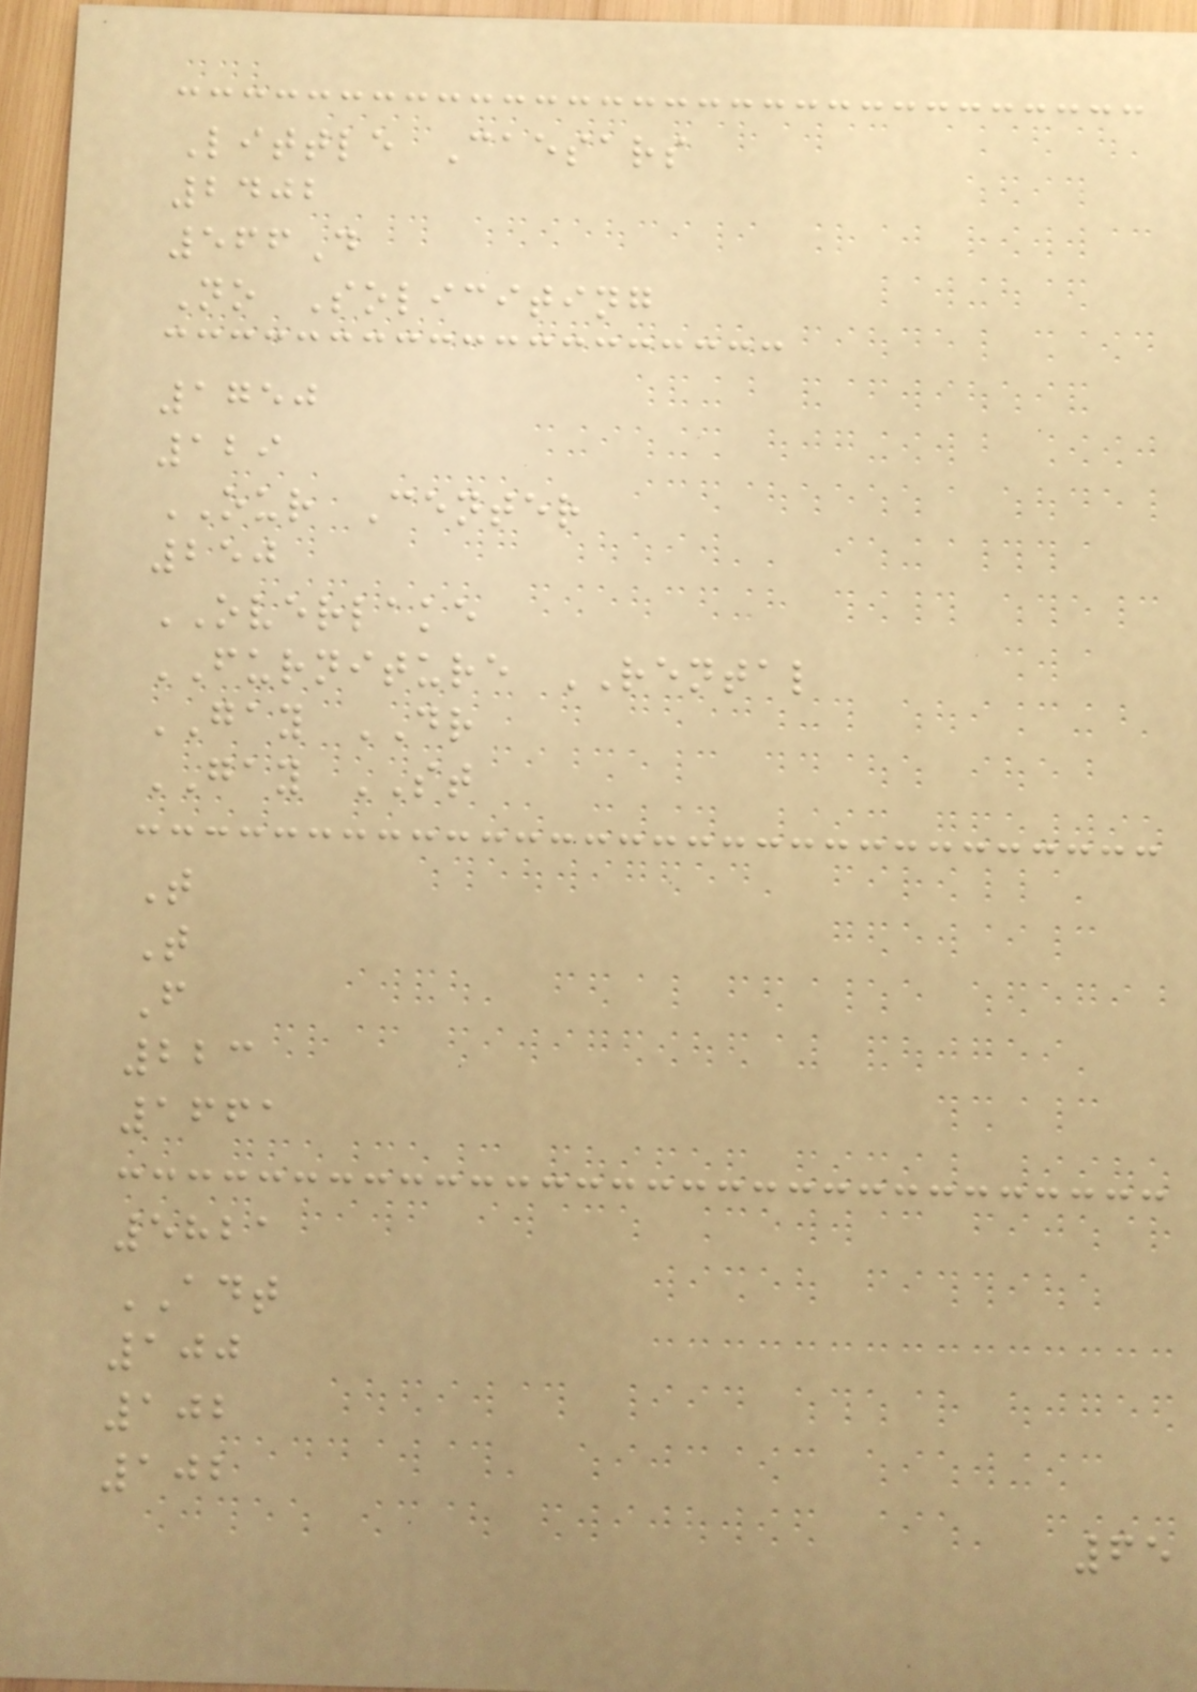Little Caesars
2402
566D
No Soliciting
1750
129
OUR Center
250
OVERLAKE
FURNITURE RENTAL
GAY DR
GAY ST
T
T
F
223
1661
5821
ADT
100
102
102
65
